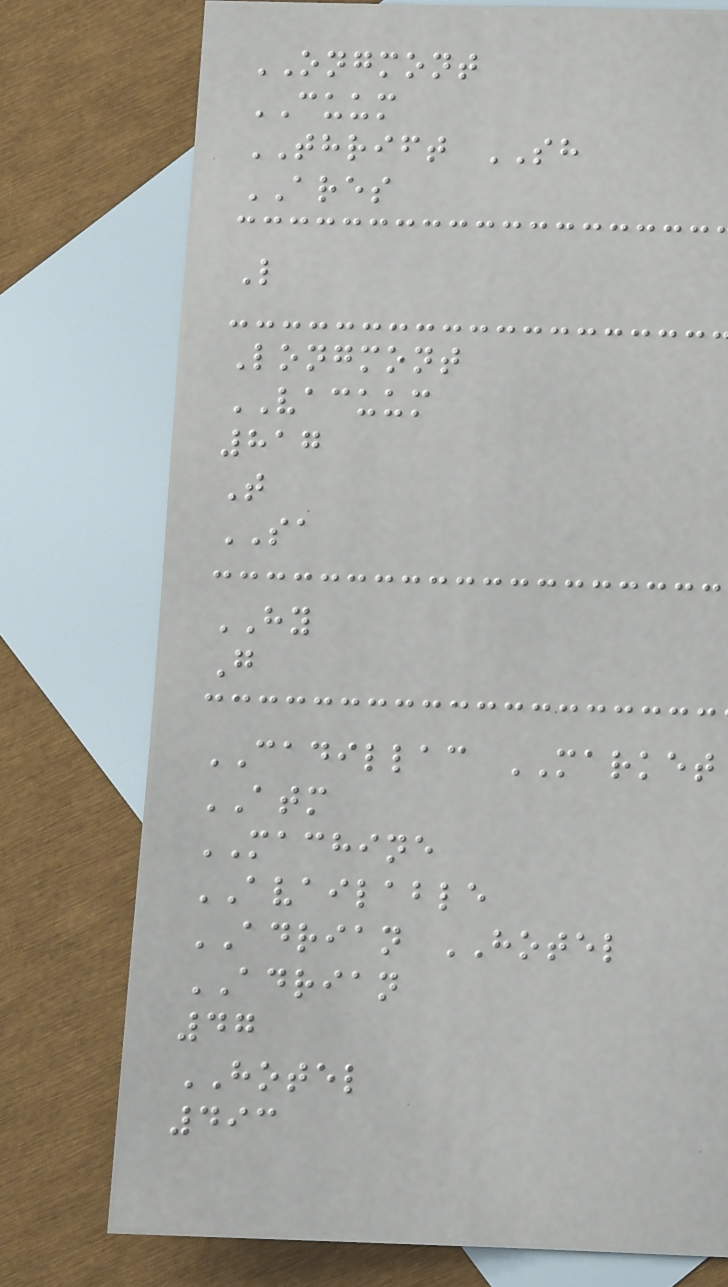ONGMONT
CUUM
THRIFT SH
ARES
L
Longmont
VACUUM
817
T
SA
HY
G
CADILLAC MARKET
ATM
MACHINE
AVAILABLE
ADRIAN HOTEL
ADRIAN
47
HOTEL
493
